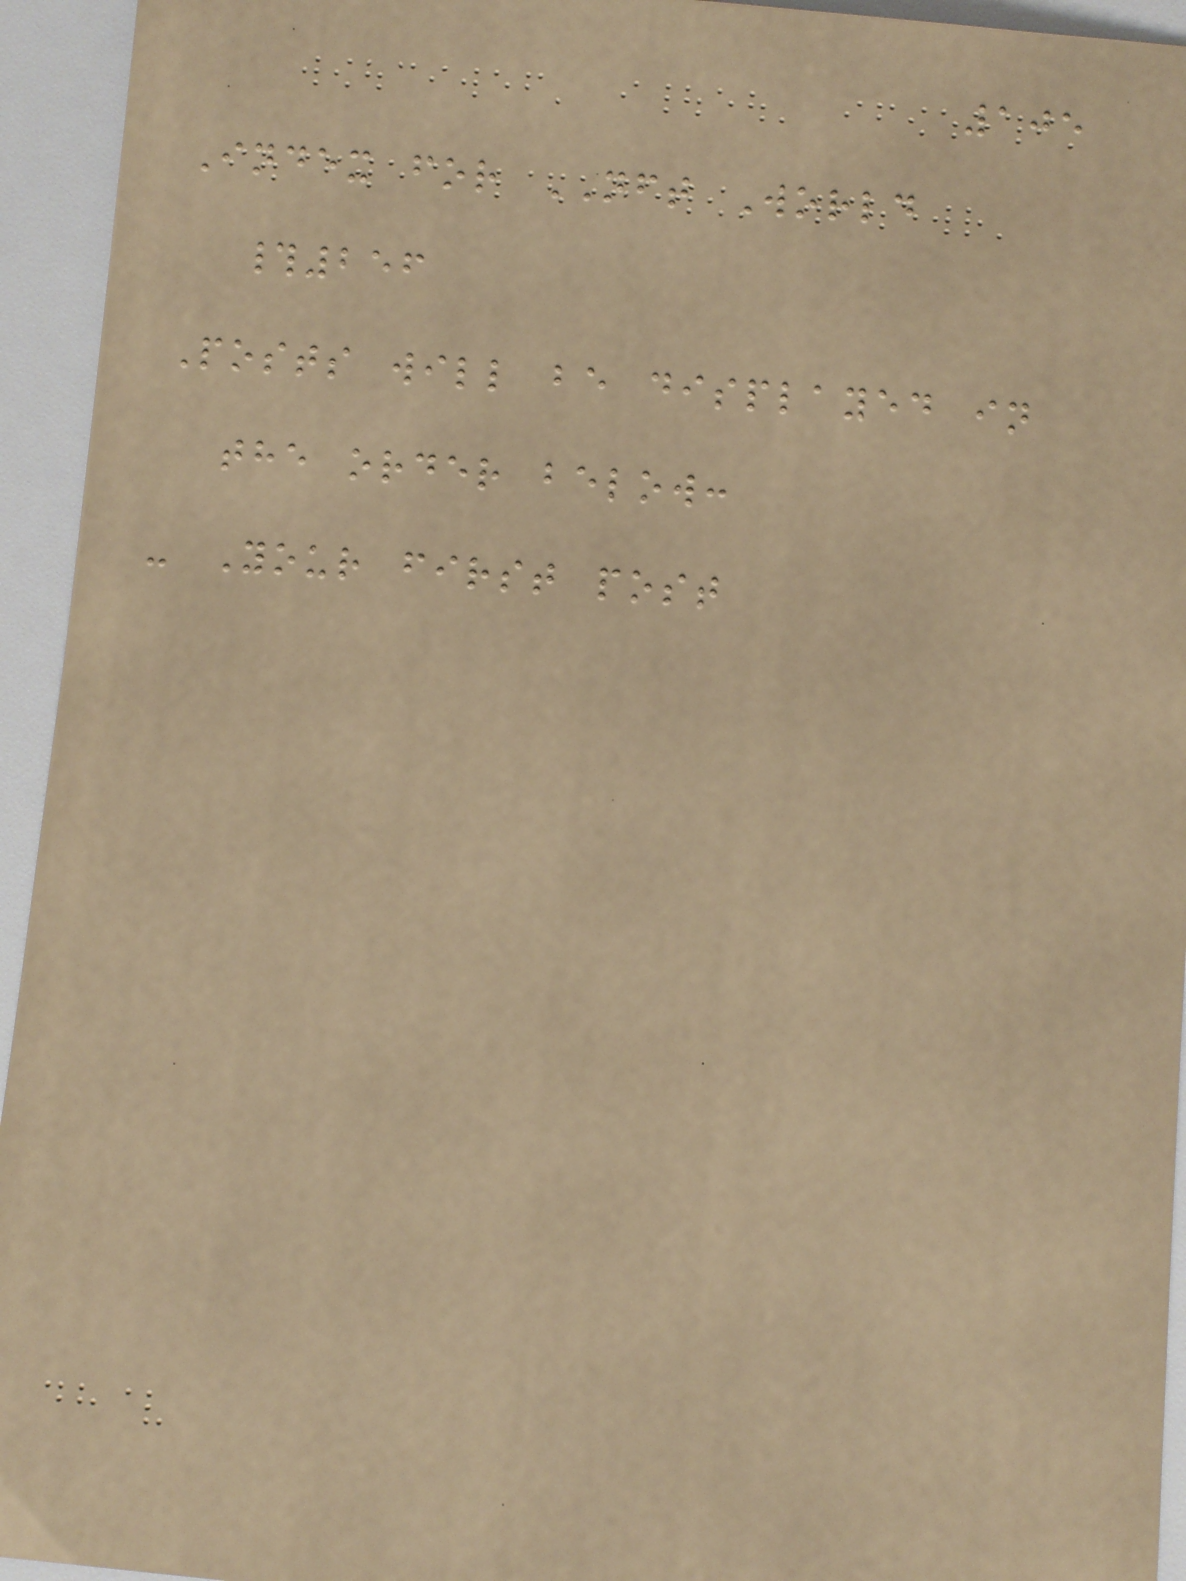105
Index for NFT World
#256
Posts will be displayed in
the order below:
- Your first post
